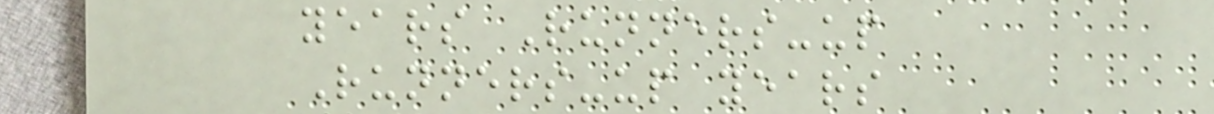years Runners-up
Runners-up years
